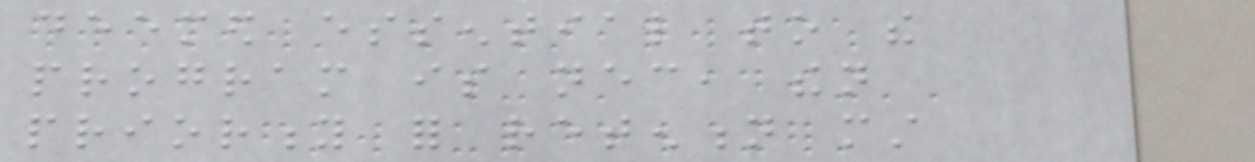deemed essential to the
program is necessary, then
priority for retention must
